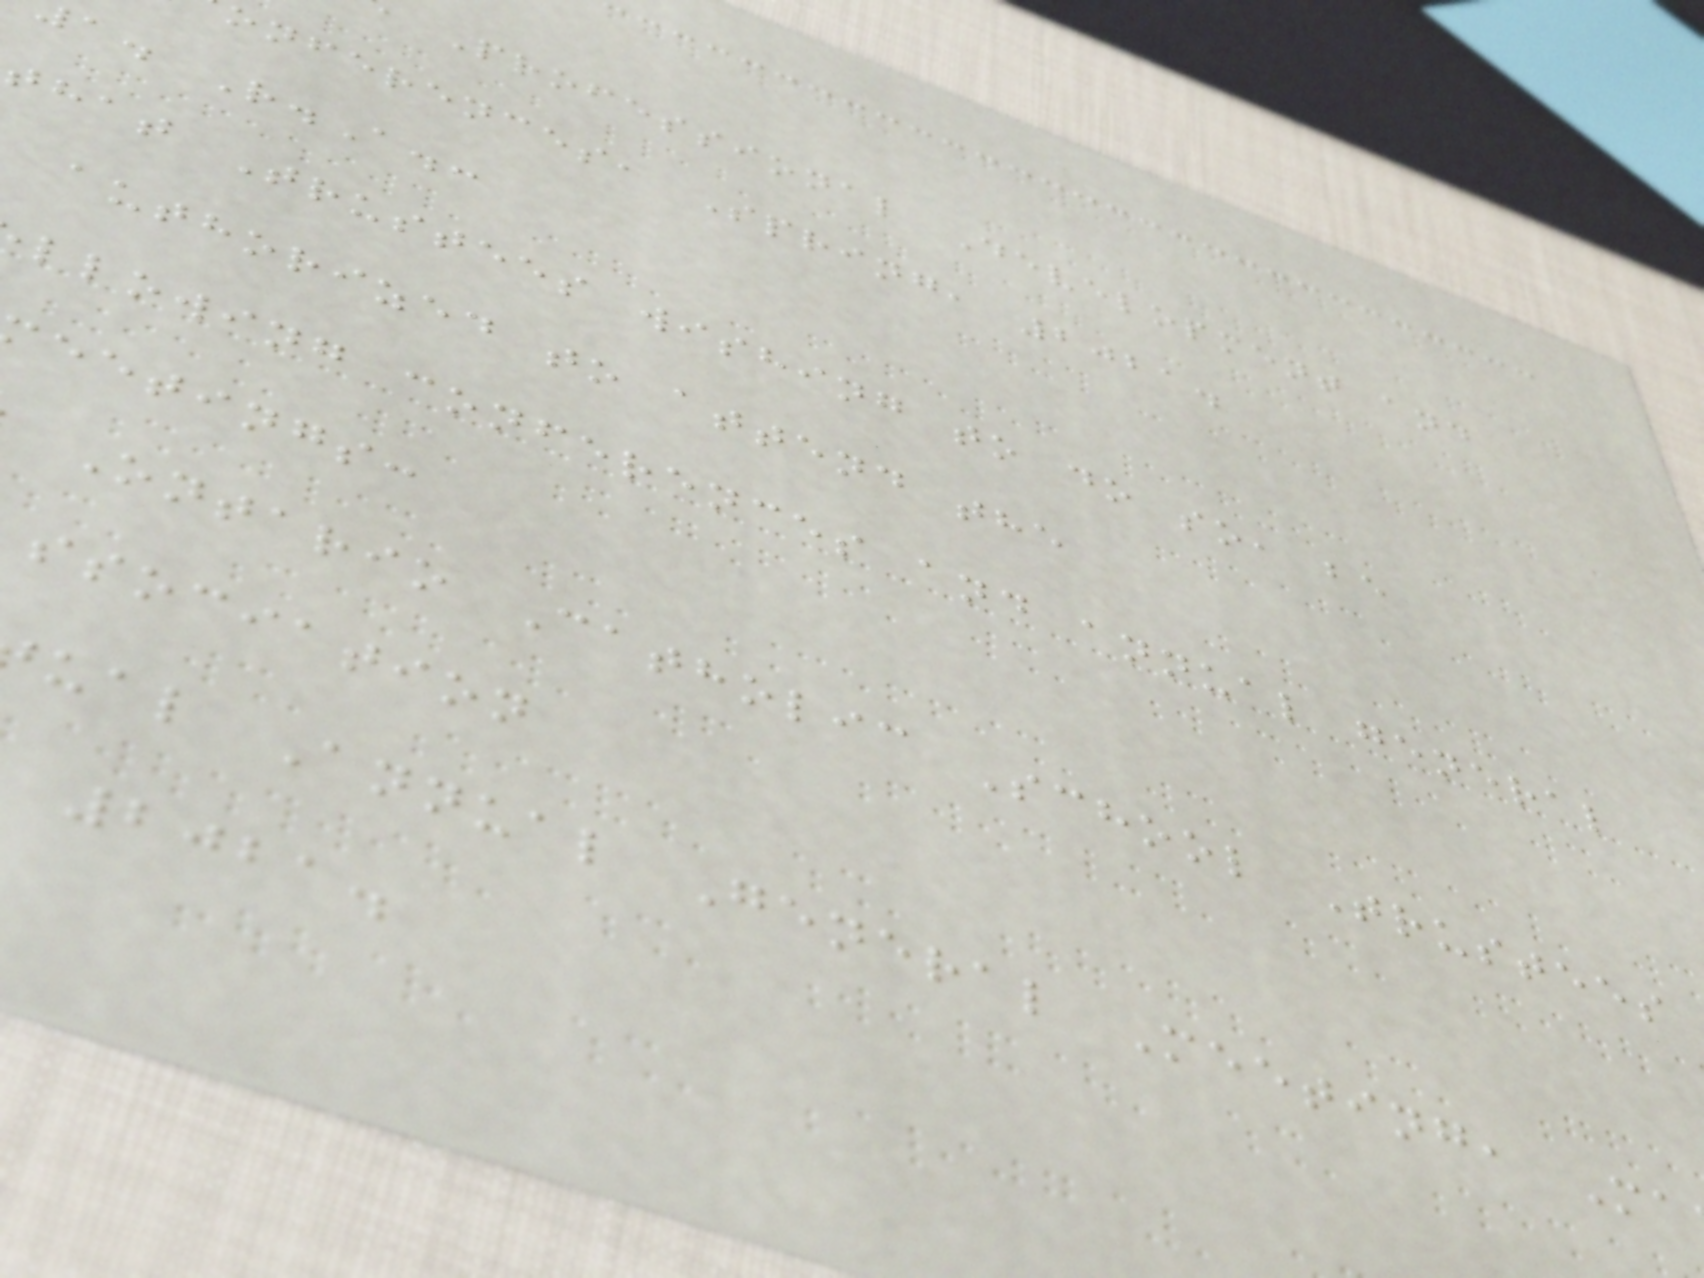Professional Development and
onferences, Spring, 2021.
a. R.A.:
that Trustees wishing to do so, be
authorized to attend the
llowing conferences and annual general
eetings:
Ontario Catholic School Trustees
ssociation
ual Annual General Meeting, Ma
2021.
